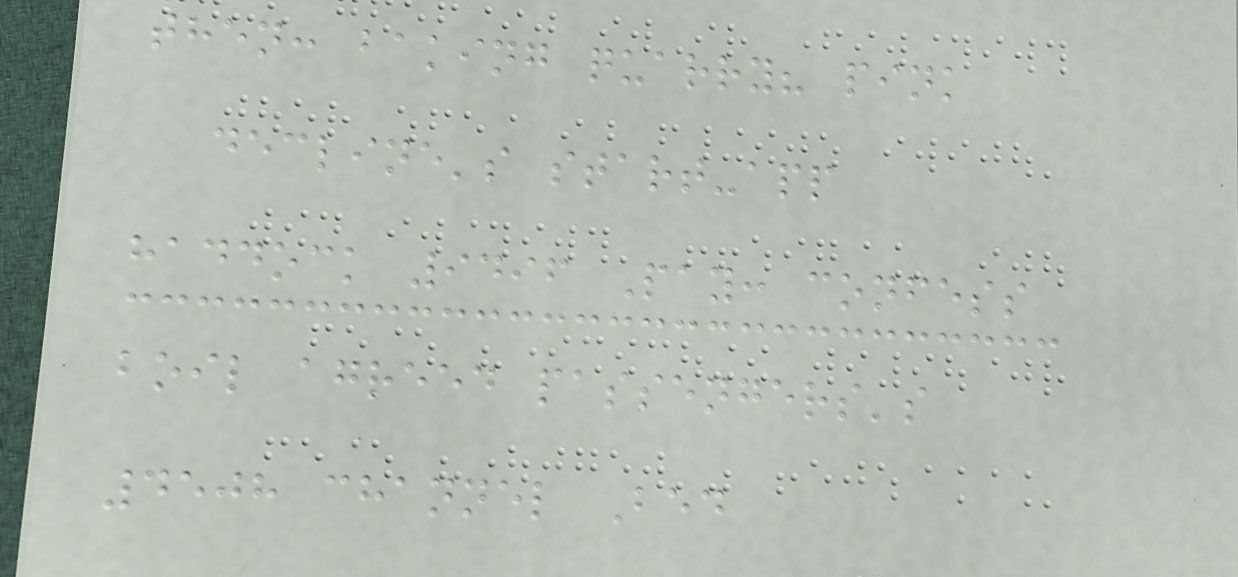then: baking quarry? pink
decline's start-app
haddock 9496 Pay: confess
boil agreed passengers's
4508 channel Bed
